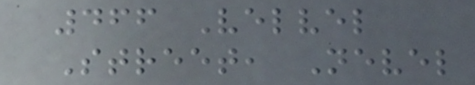466 Velvel
Street, Nevel
